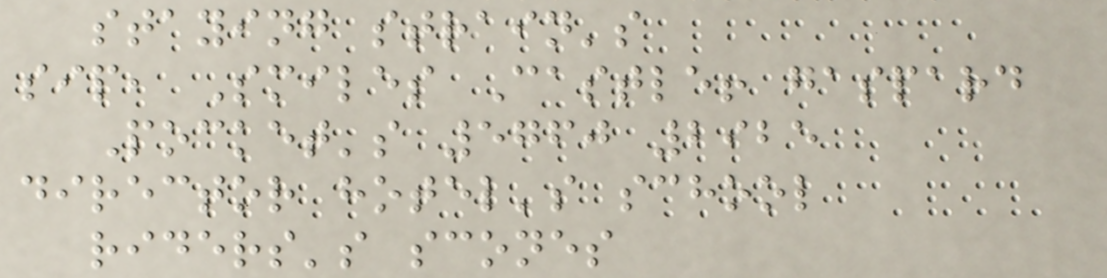staying strain's
sip, Smiles Castle! gaspard
Pocket's 5760 2925
director hotel's school
riders's scones
